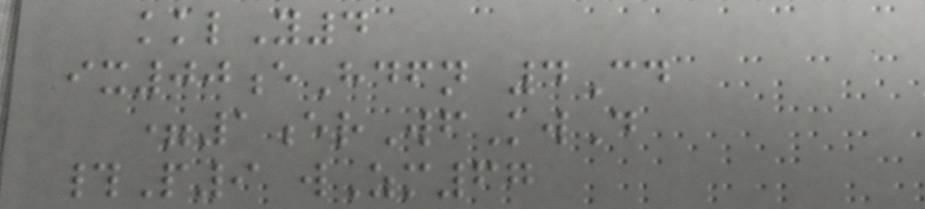kklY4
ix00eHdfn 4Cd
=1erWfKwD
#P9 wZm67
